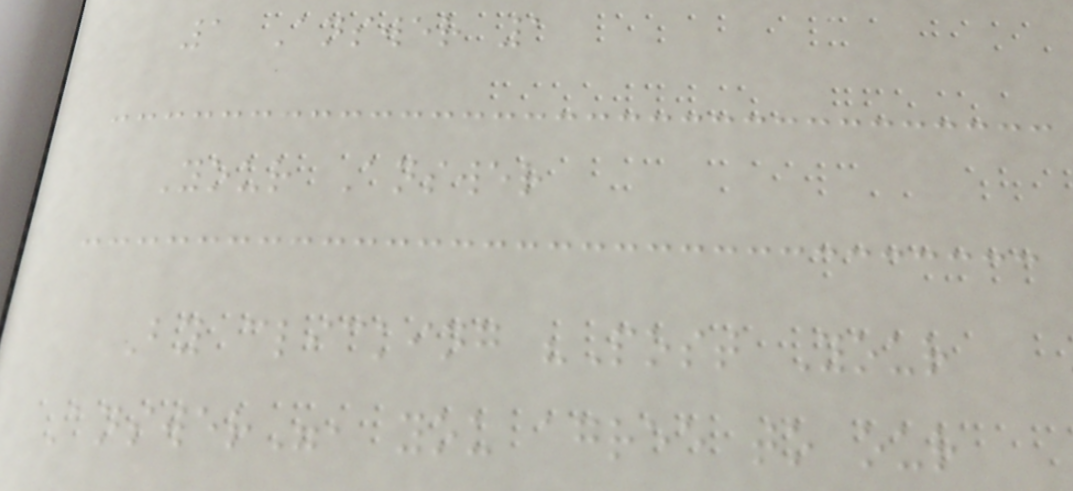1 Answer 1
Your Answer
By clicking "Post Your
Answer", you agree to our
